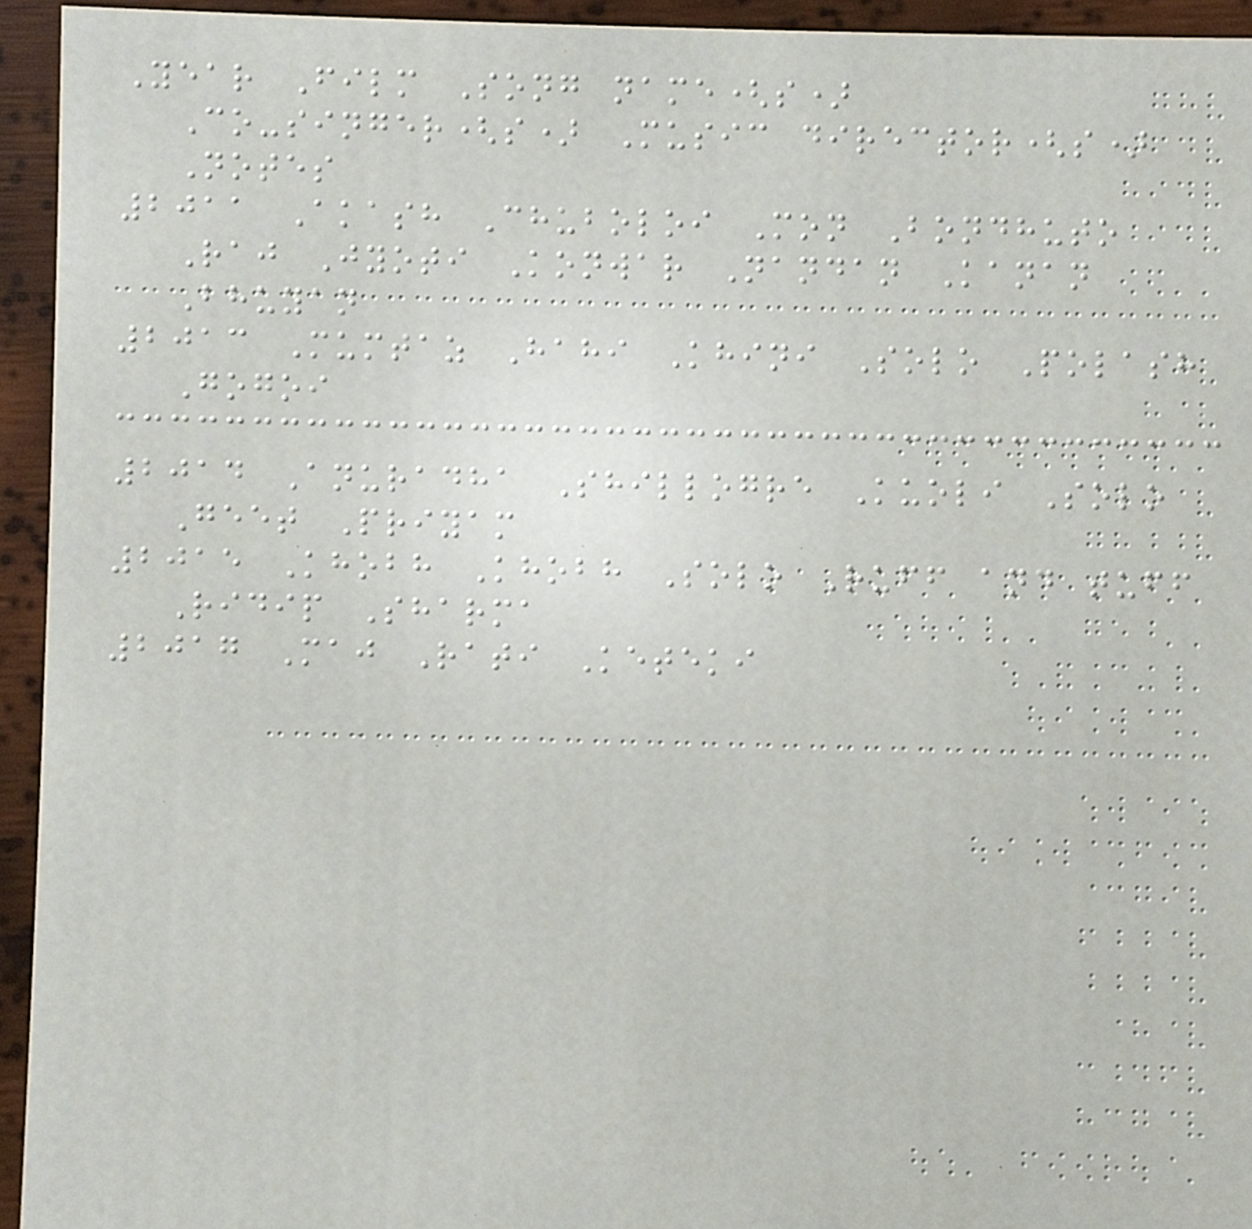Year Film Song name(s)
Co-singer(s) Music director(s)
Notes
2011 Akash Chuboloi Mon Bondhuto
Raj Jyoti Konwar Nandan Kanan
Bhuyan
2013 Mumtaz Hahi Khini Solo Polash
Gogoi
2014 Anuradha Shillogre Kuoli Solo
Geet Priyam
2015 Khobh Khobh Solo Ruff and tuff
Ridip Sharma
2017 Maj Rati Keteki
